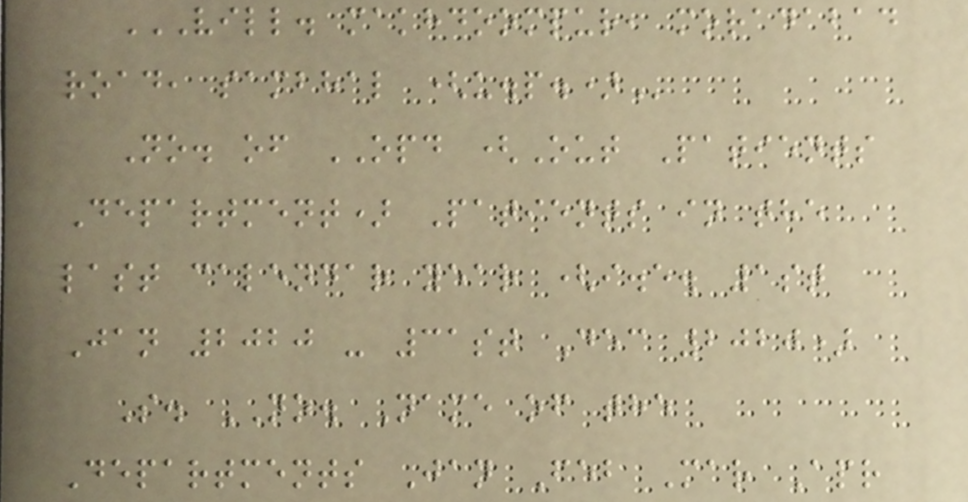VILL. MAKHDOOMPUR, MORADABAD
ROAD, SAMBHAL (U.P.)
No. of OPD (Out Patients
Department) Patients in the
last calendar year (i.e. 1st
Jan 2020 - 31st Dec 2020)
S. NO. Name of the
Departments Jan Feb Mar Apr
